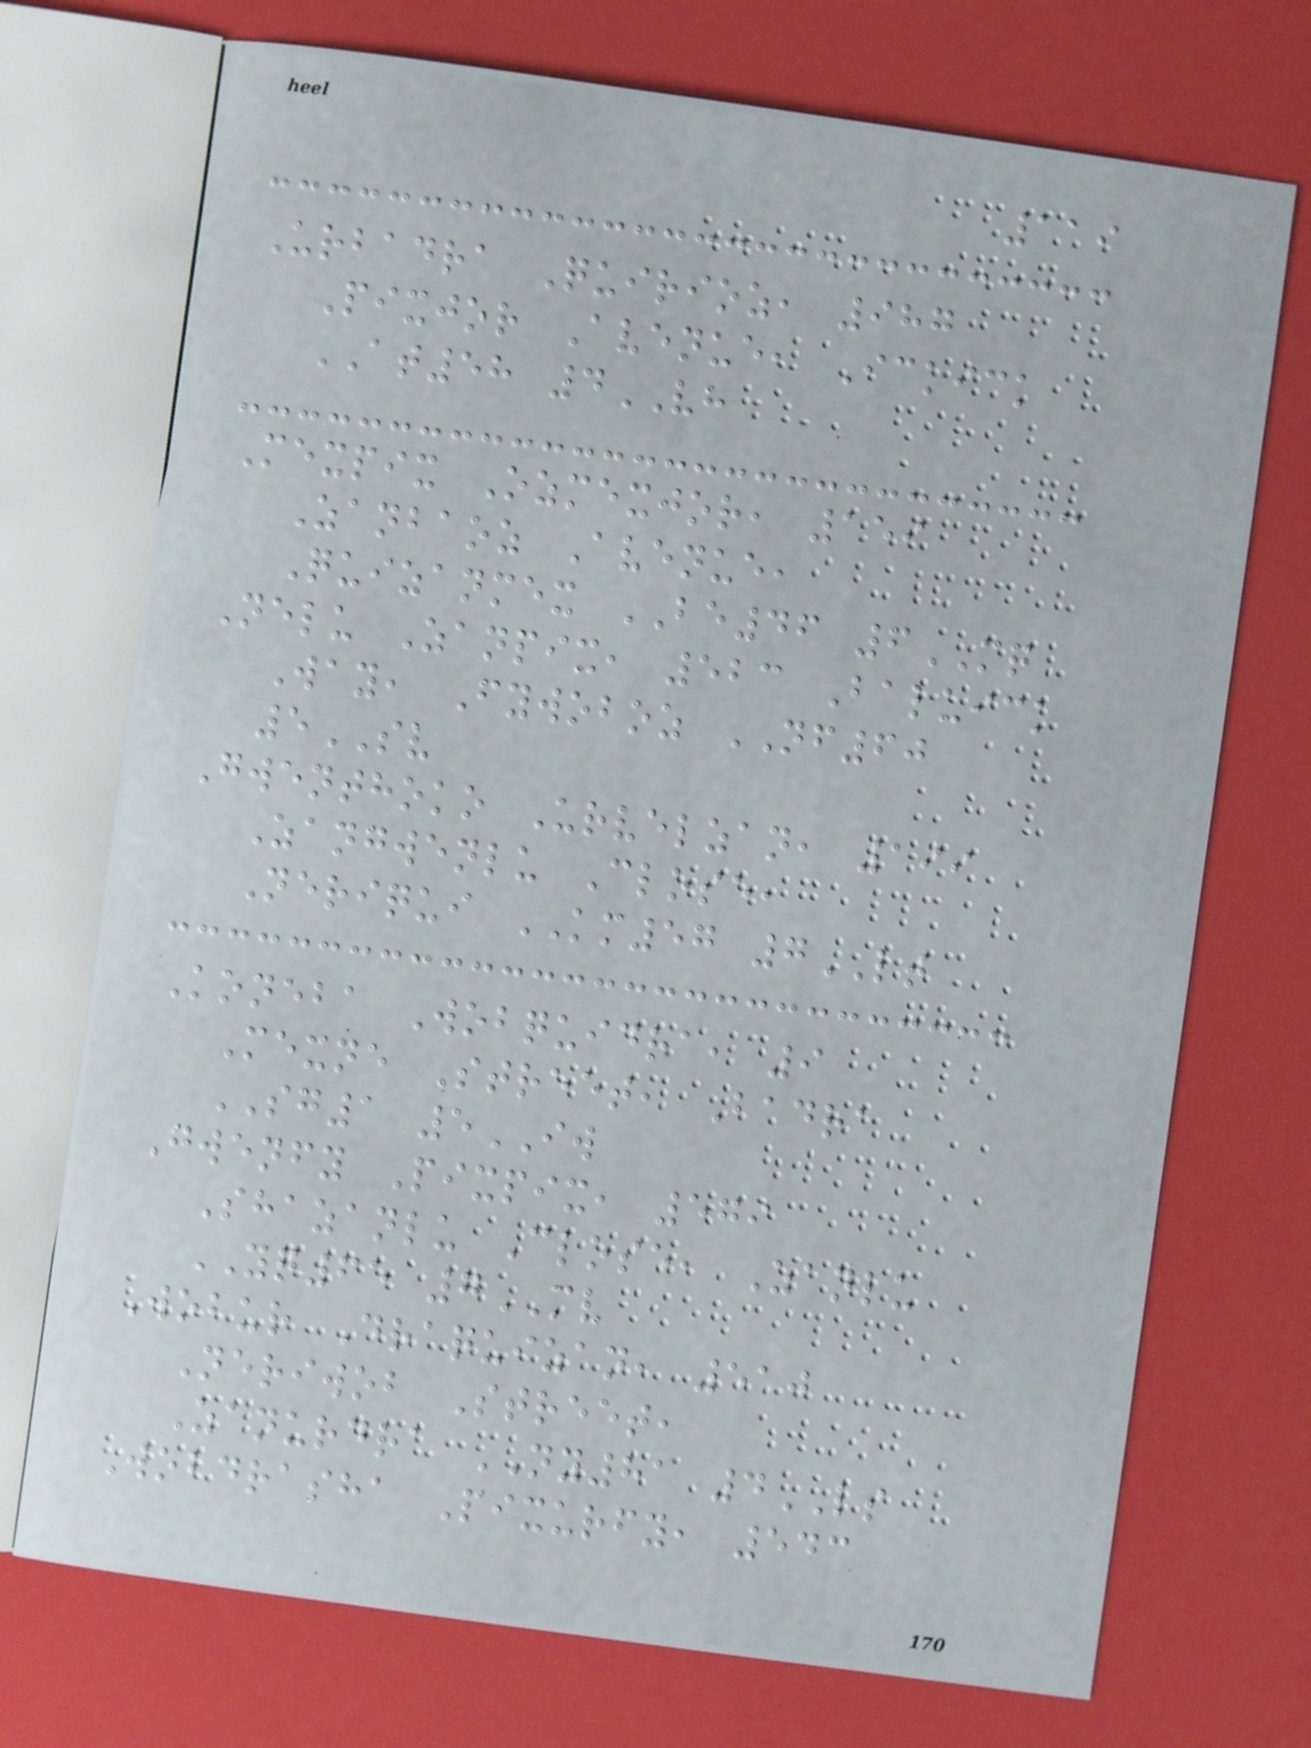119
Urbadra Quirioz, 987
Pixjor Avenue, Ickick
AT58 4VH
Mexpix Ozmexjor, 159
Zanbaoz Avenue,
Quizanmex BE46 6MQ
Nelu Zanpix, 523 Baluick
Way, Fywoboz NF60
5SV
Gwenthoko Urvelzan, 199
Zangwenlu Close,
Neriqui KM57 7LT
Koneba Wobquidra, 9
Mexne Street, Badra
SG1 5IW
Gwenfy Pixpix, 579
Shazanlu Close, Zanlu
YQ65 7MV
Wobur Draquizan, 510
Neriwob Street,
Zanurdra NY81 4LS
Wobdrasha Pixurfy, 543
